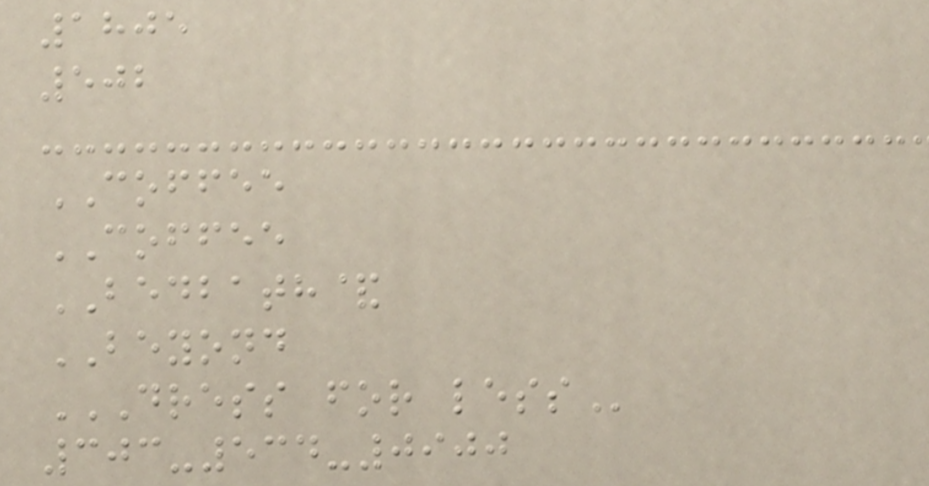1805
502
COFFEE
COFFEE
BEDBATH&
BEYOND
DRESS FOR LESS
303-534-0900
